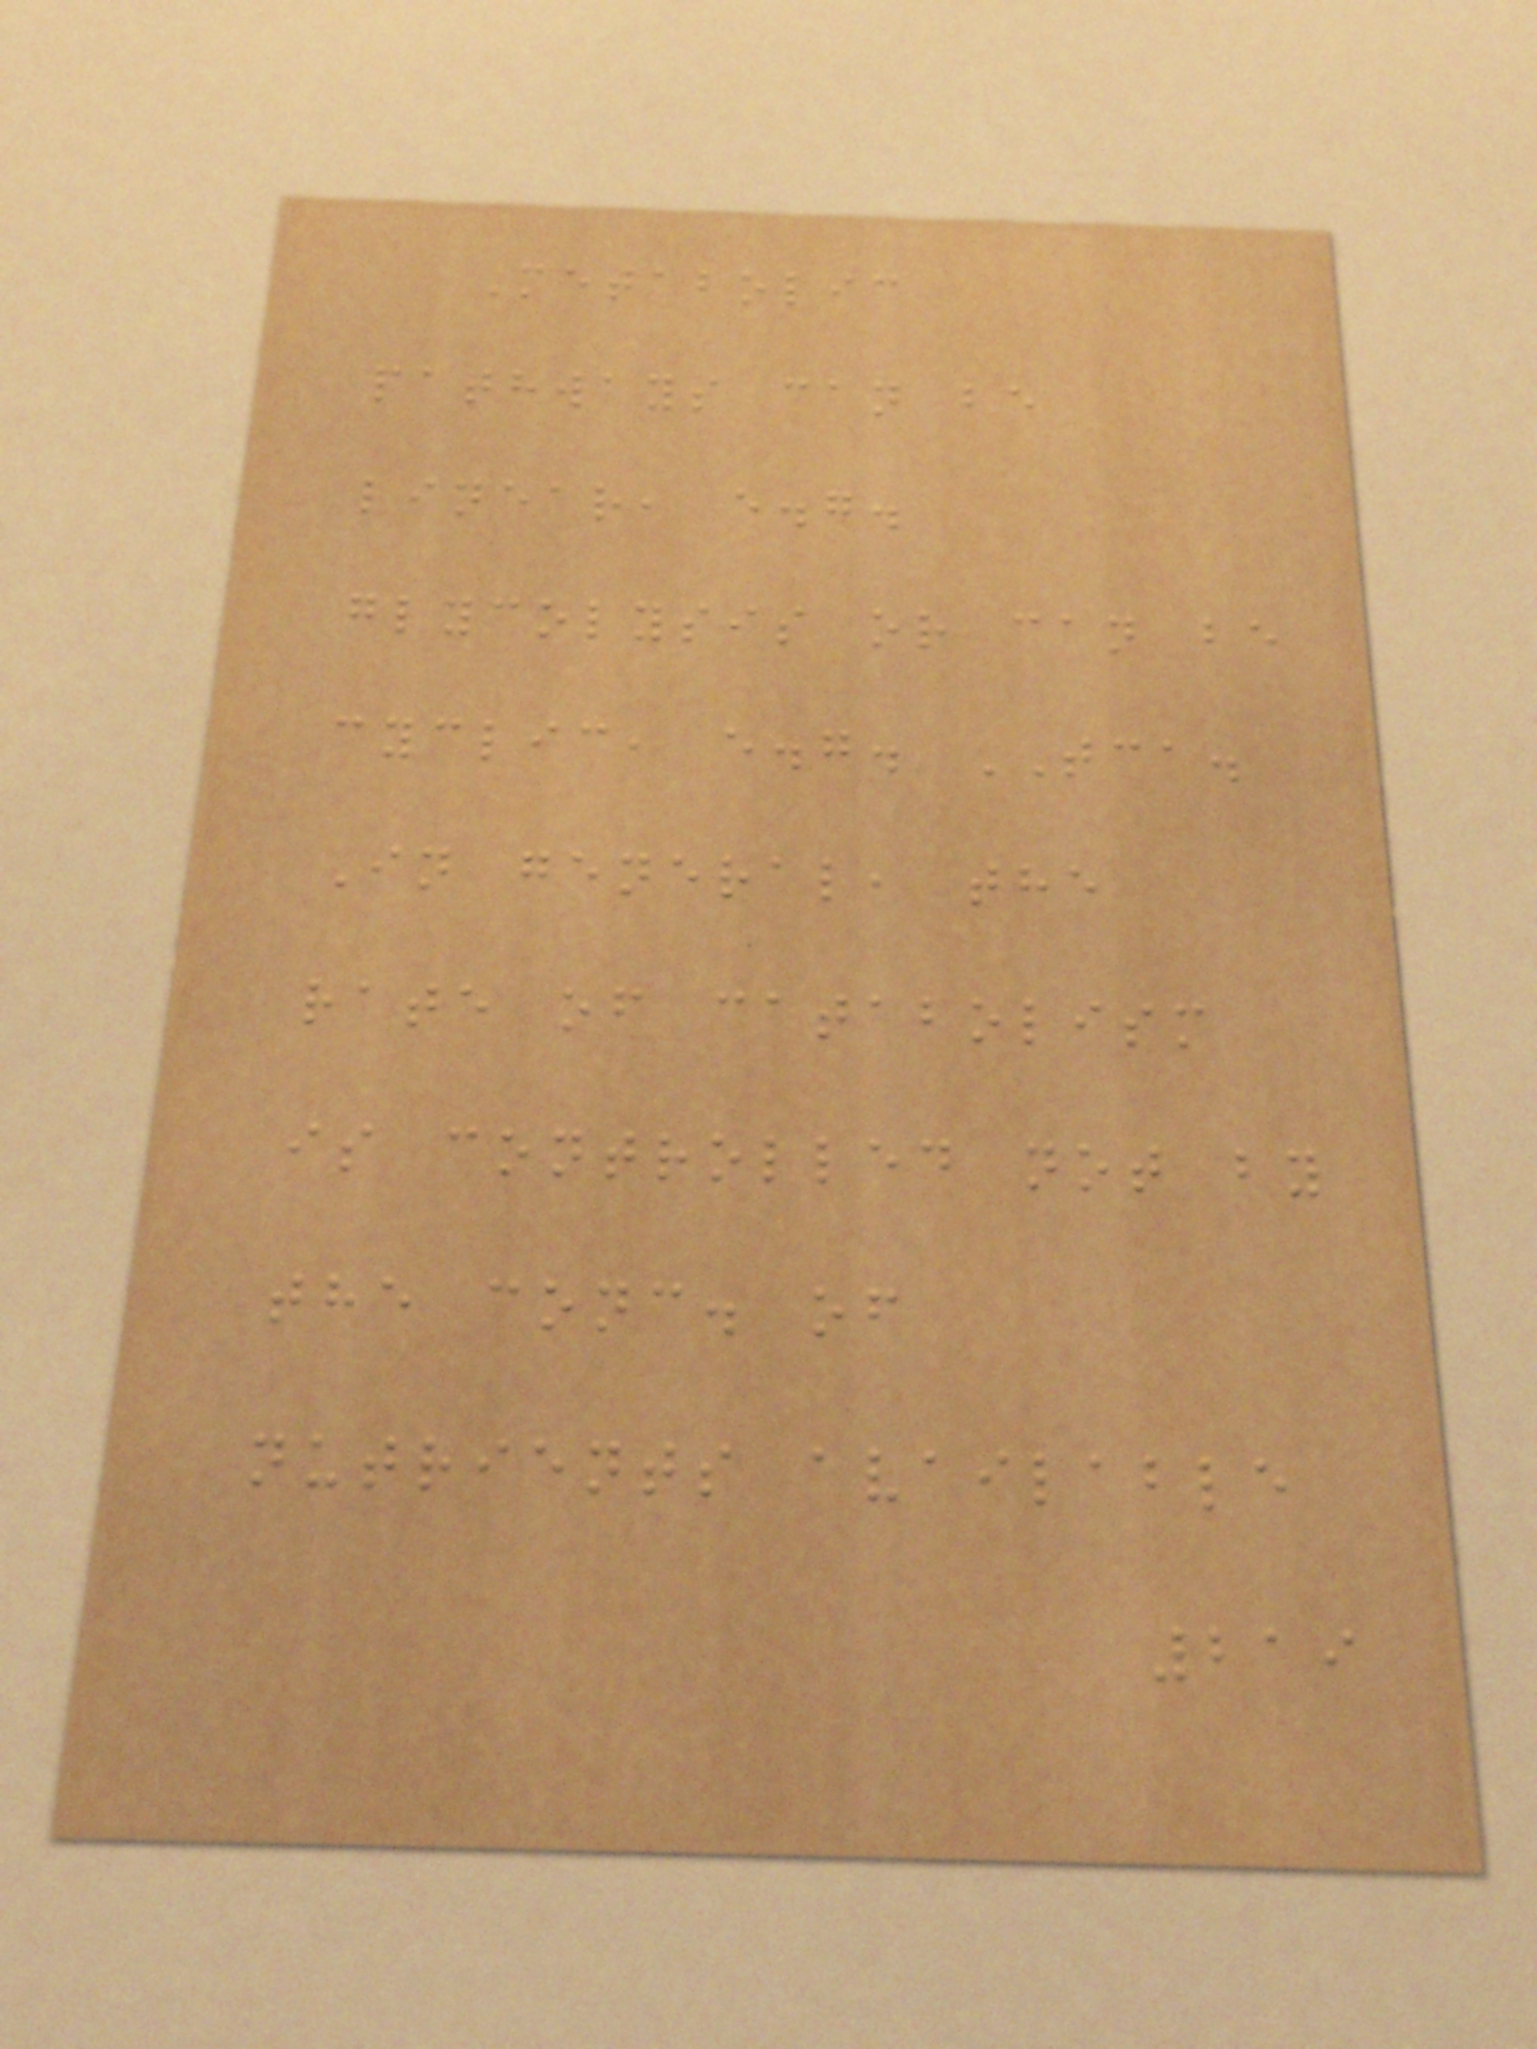Metabolic
pathways can be
linear, e.g.
glycolysis or can be
cyclic, e.g. TCA.
In general, the
rate of catabolism
is controlled not by
the conc. of
nutrients available
219
